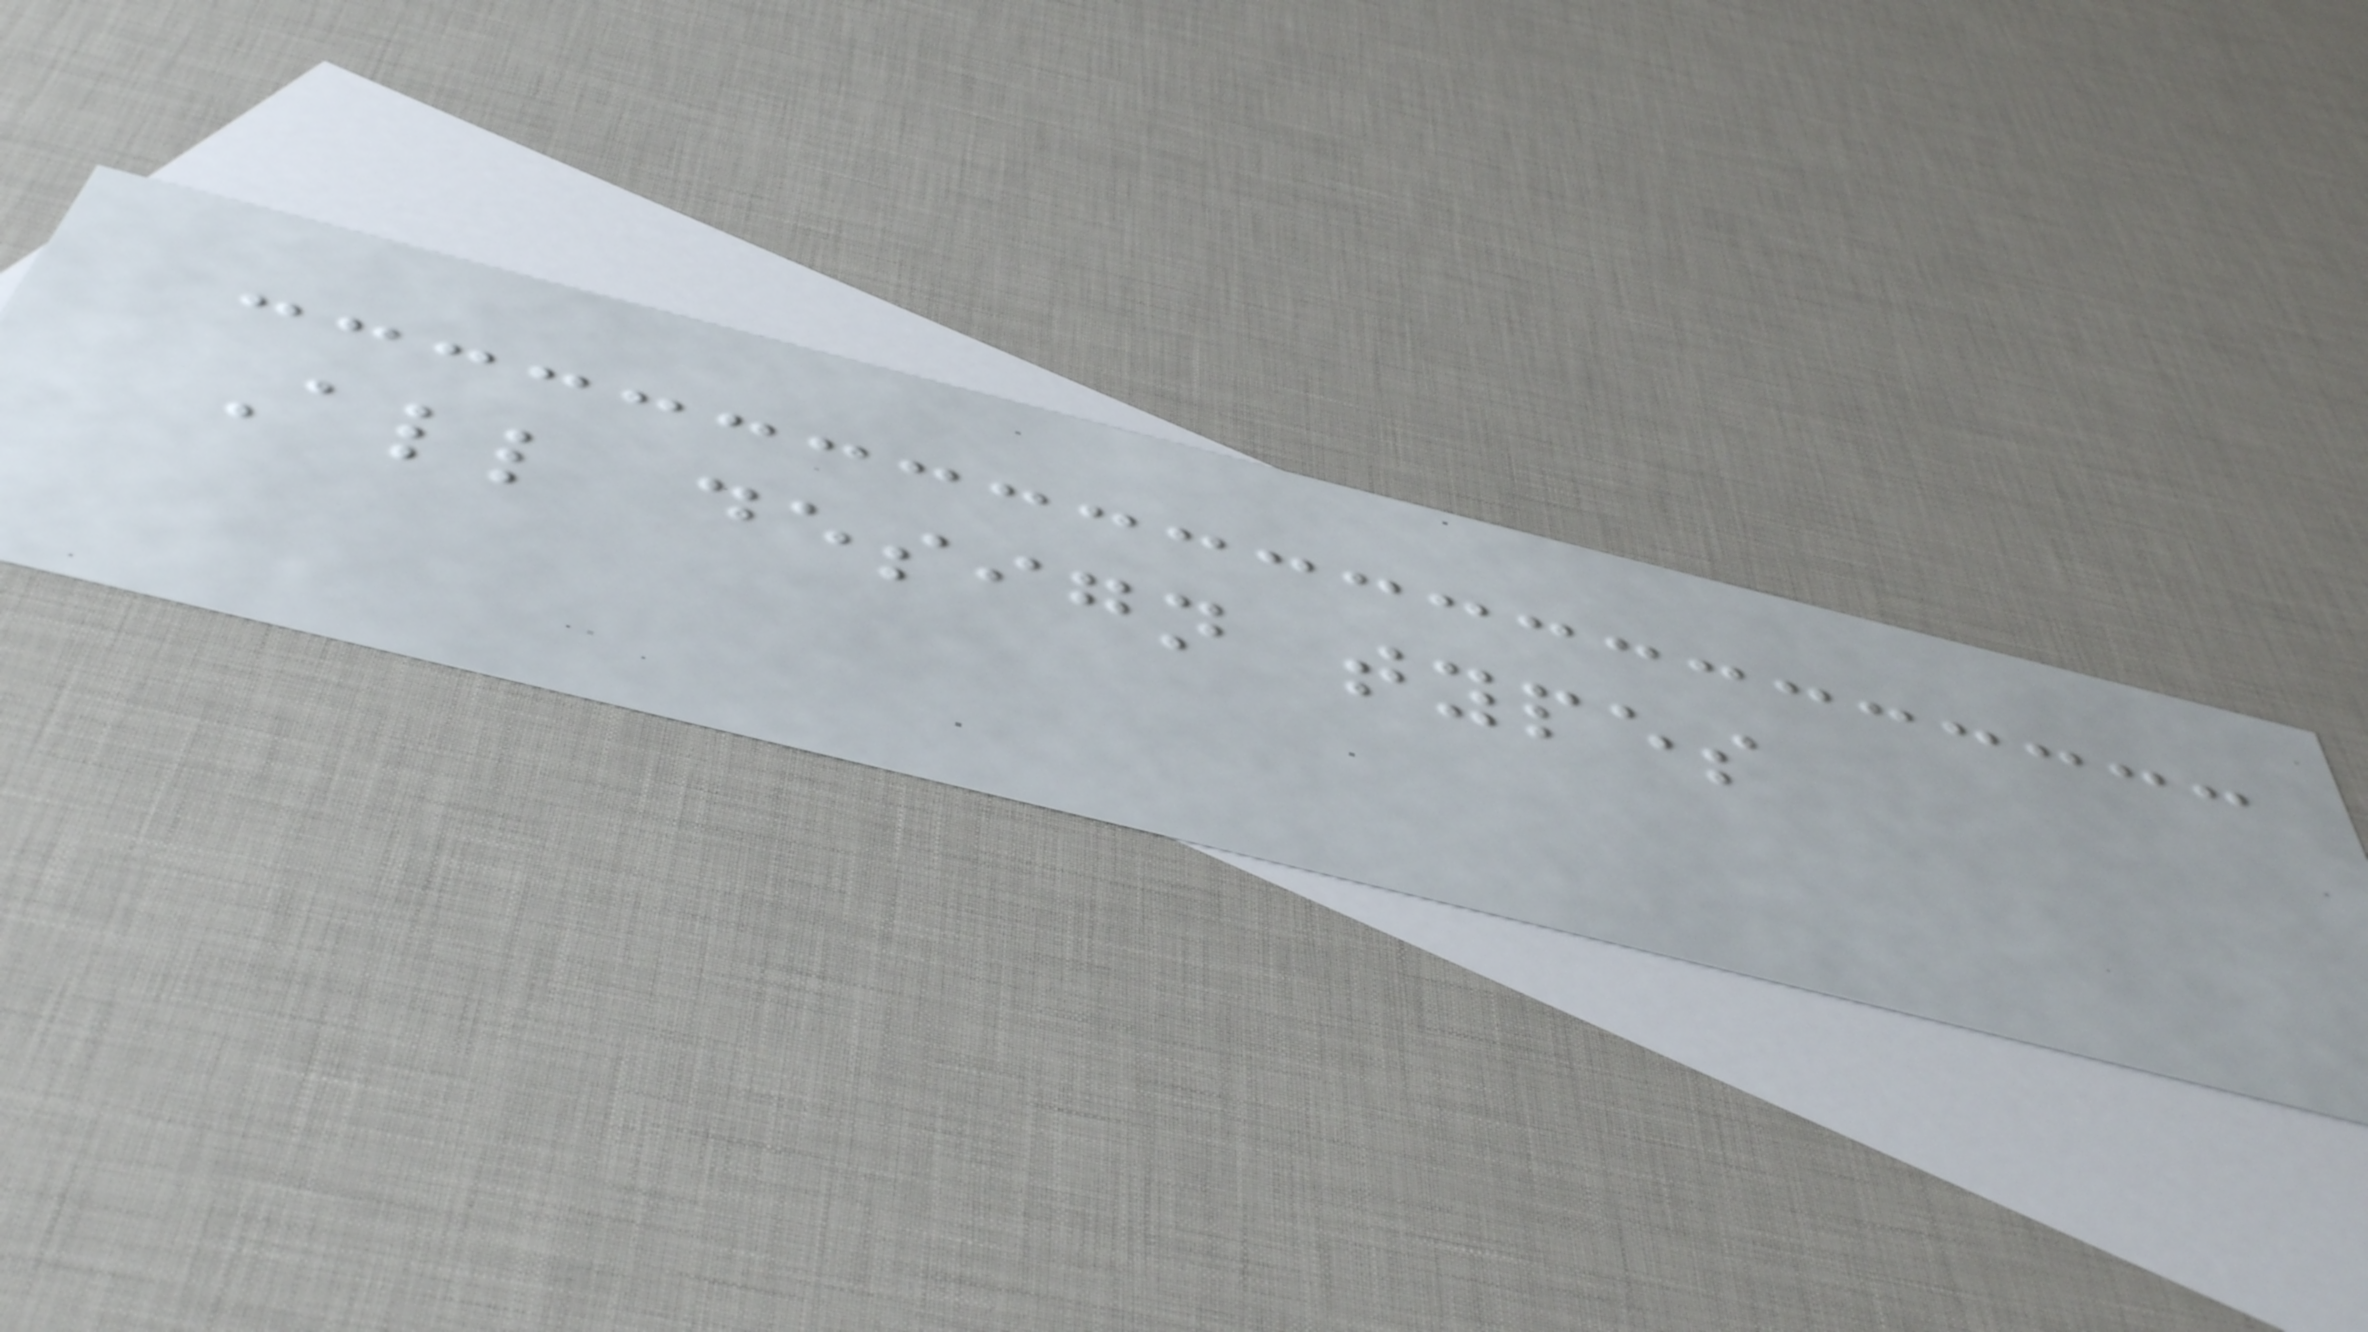All design types
